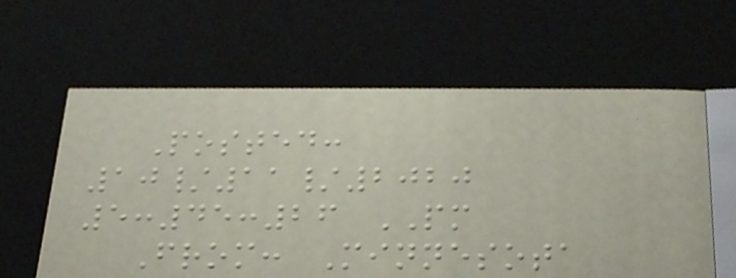Posted:
10/11/2020
5:45:26 PM
From: Minnesota
